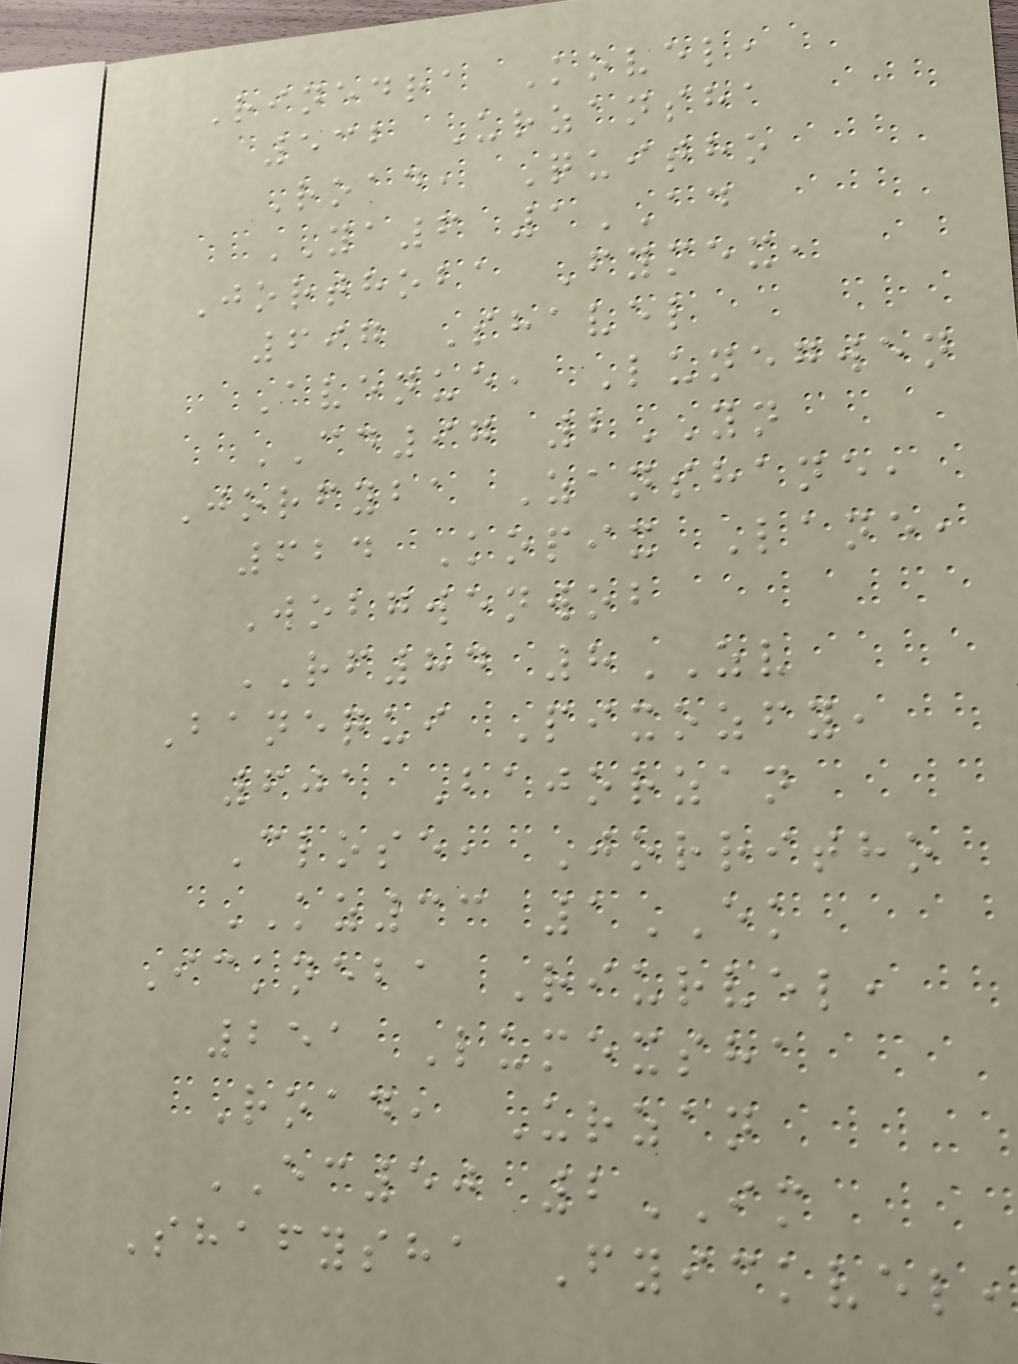Rinedra Kovel,
532 Urzansha
Road, Quitho
YA6 1AD
Jorthoba Fymex,
697 Shavel
Avenue, Lunegwen
CD97 2YN
Jorfyba Zanshane,
624 Kopix Lane,
Wobgwenwob
RF84 8ZV
Banequi Pixozfy,
601 Bajorzan
Close, Jorritho
KZ33 1EK
Ickneba Riurvel,
251 Lumexsha
Road, Urzan
EC50 2IM
Shafysha Fyickvel,
